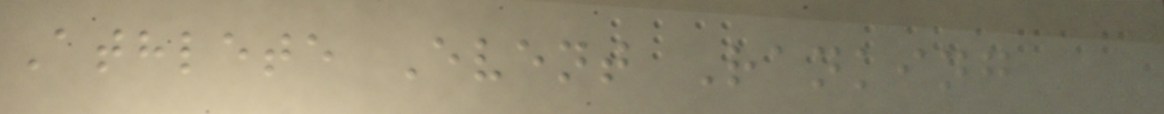Athlete Event Ranking
